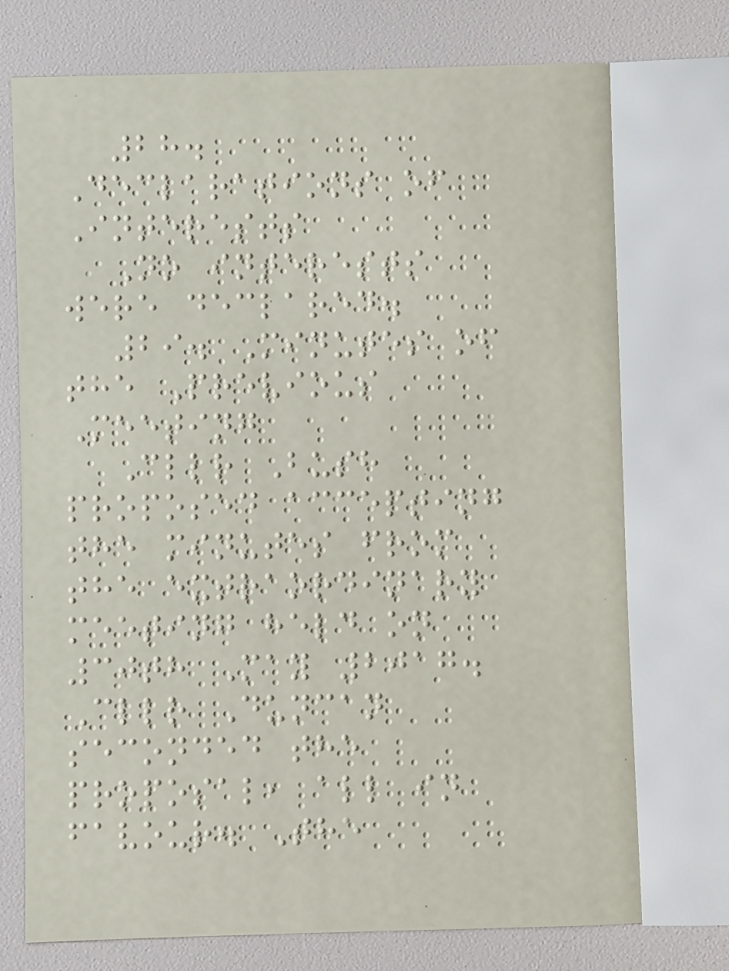28.
Declarations of
Interests
No interests
were declared.
29. Minutes of
the Previous
Meeting
Cllr Bush
proposed accepting
the minutes from
the extraordinary
meeting held on
30th May 2017.
Cllr Duncan
seconded the
proposal, all in
favour. The
